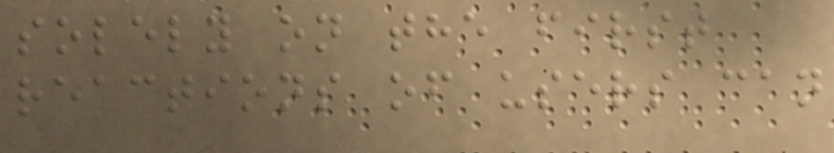solely on the first
reactions of users can
